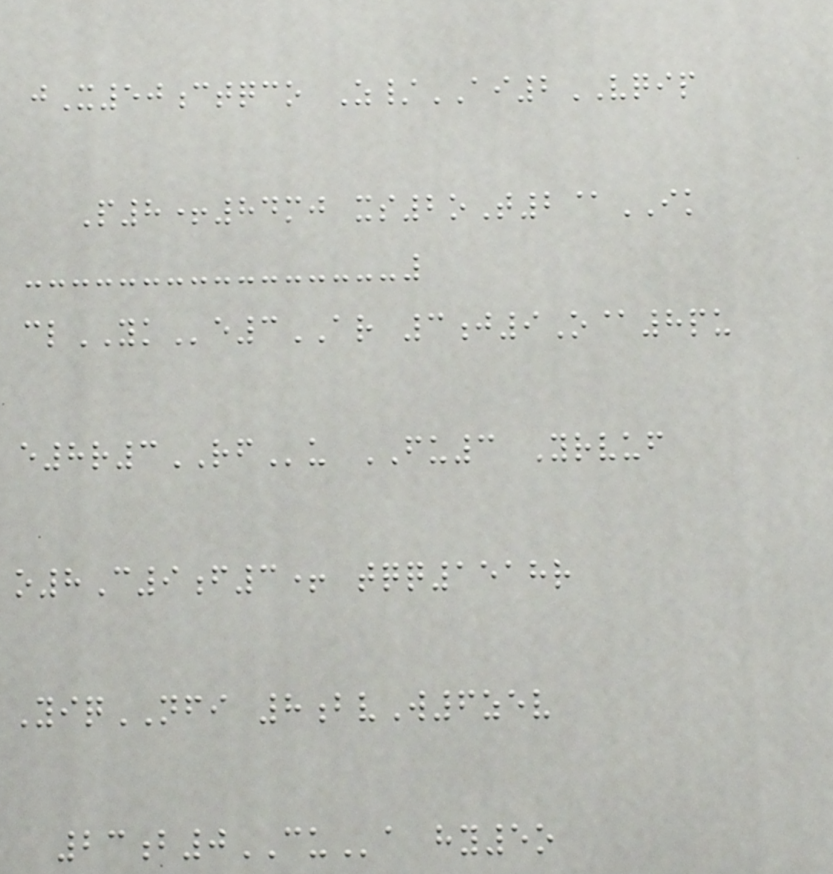jX50ctqco Z/AI2VQIP
P8+84mj xs2oT2@IK
clYKe3AR 3j9O@8pu
e8r3RFu FU3 Yrvuf
o8C9f3+ tqq1518r
YiqNFI 8bvW6zev
23b0CUa hy5o
